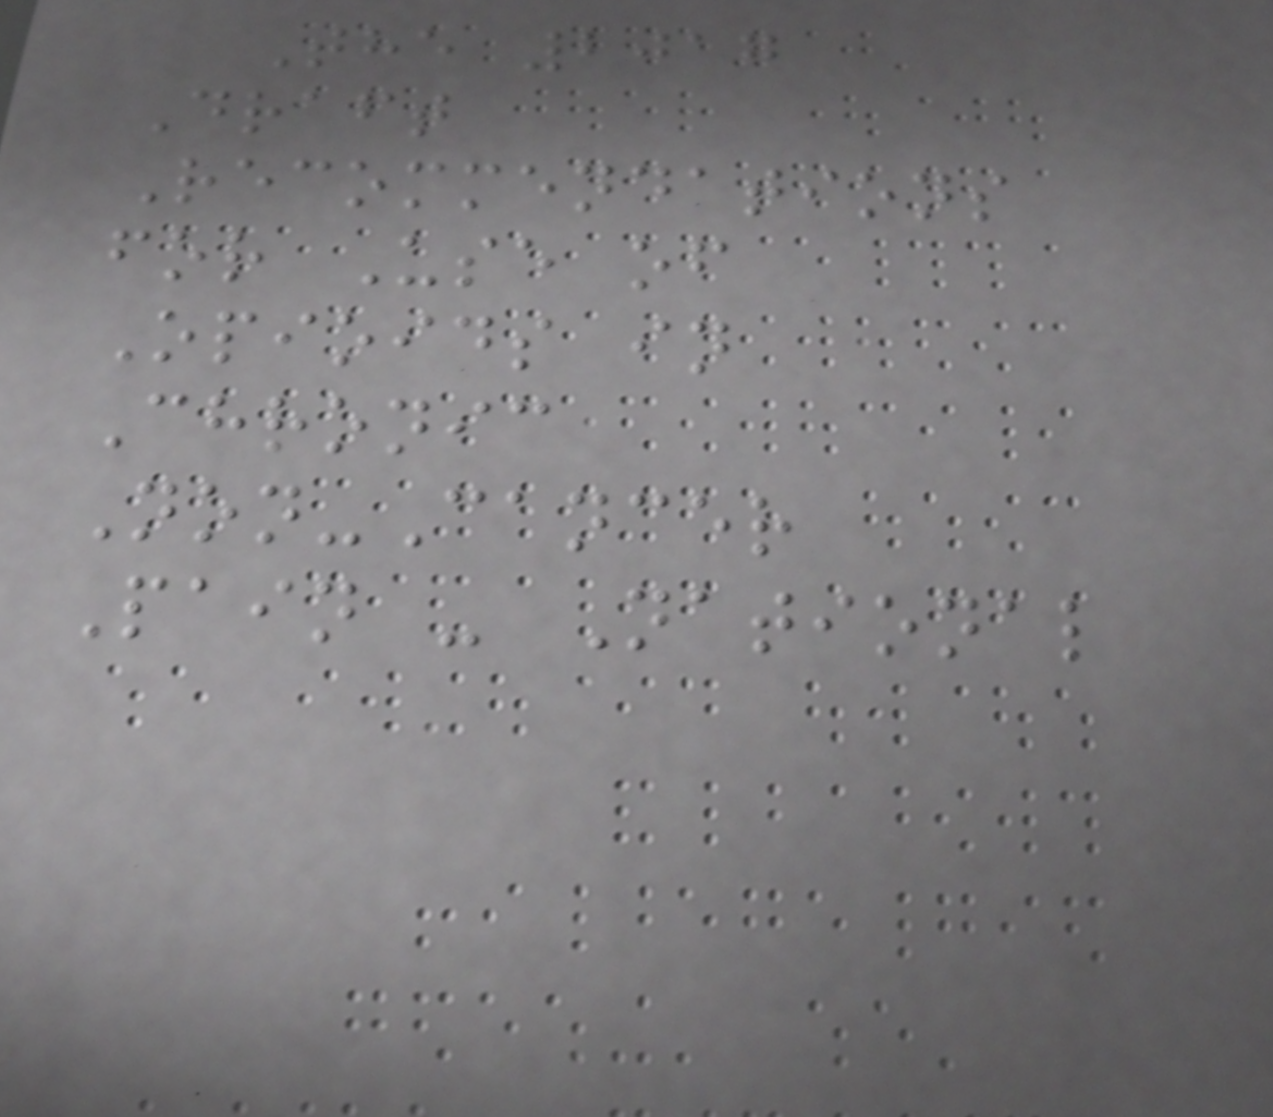The 2017
Draft
Recommendations
for Use of
Opioids in
Chronic
Non-Cancer
Pain - National
